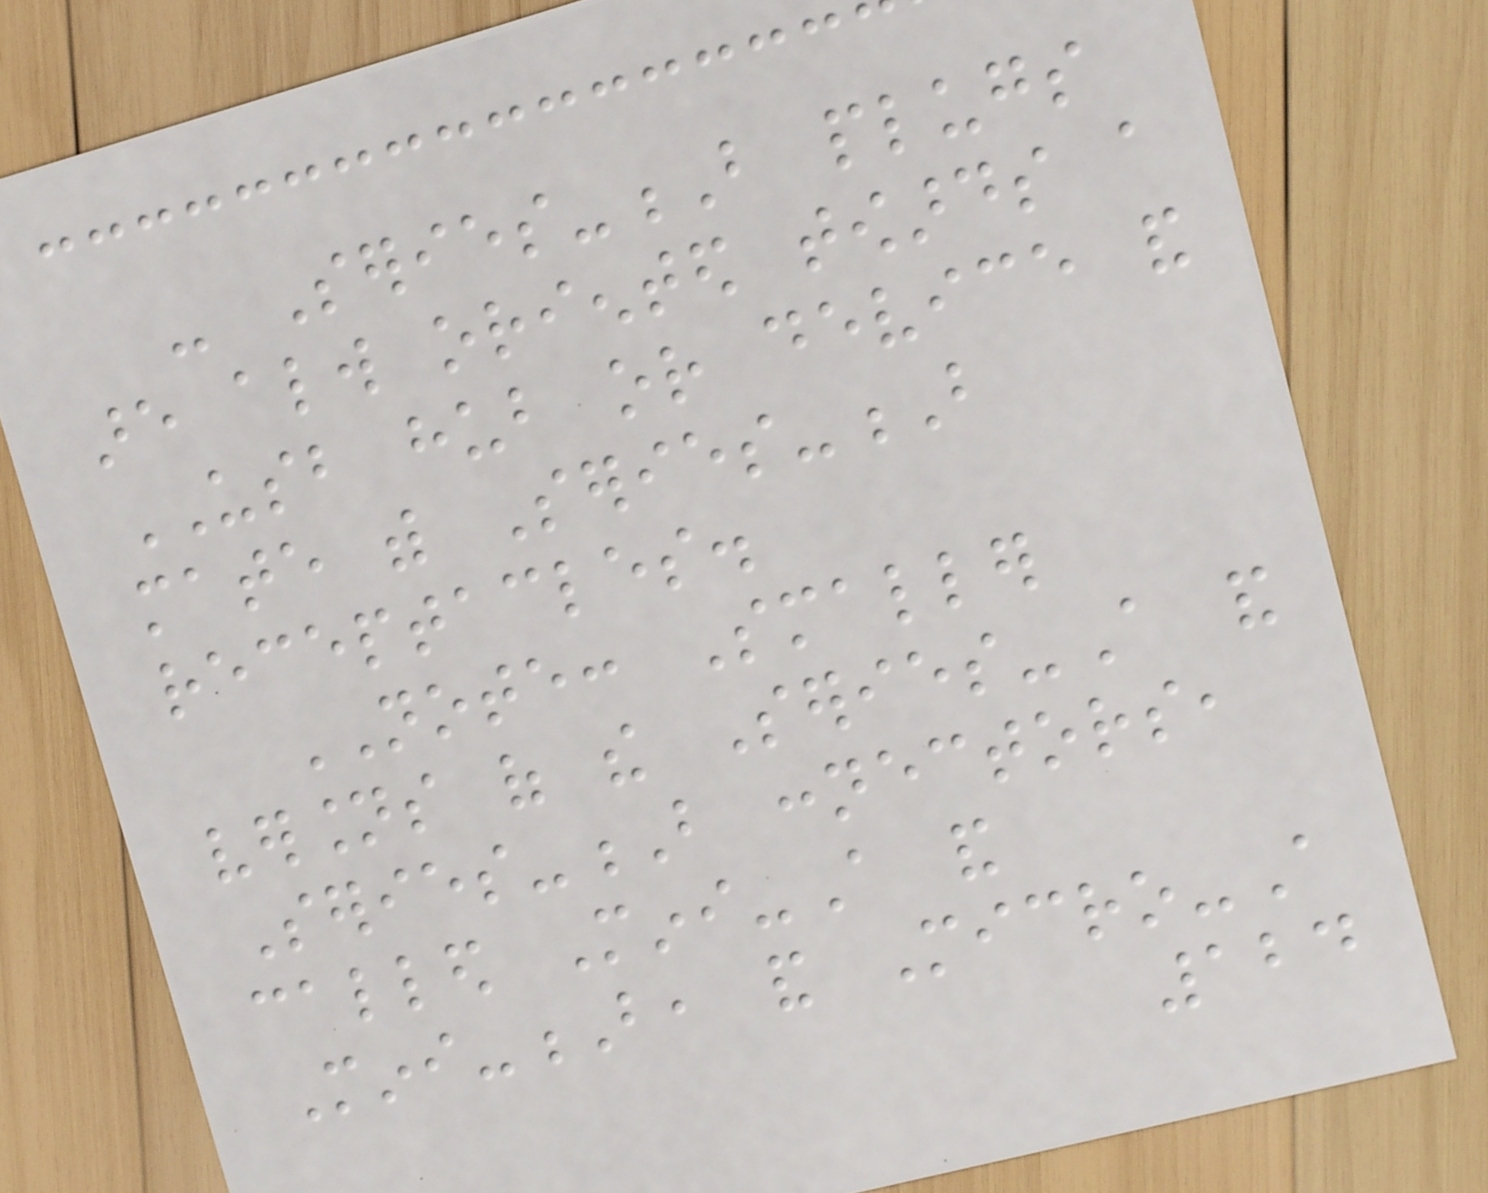- Series-B plugs
are always oriented towards a
USB hub or device and
mate with Series-B
receptacles.
NOTE: Smaller
versions of the Series-A and
Series-B connectors,
called Mini-A and
Mini-B, and Micro-A
124
